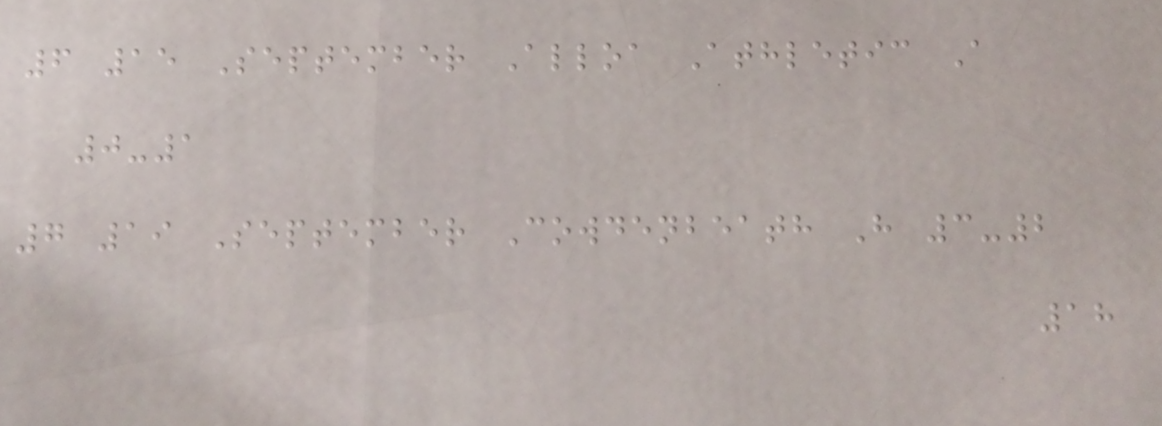6 15 September Alloa Athletic A
0-1
7 19 September Cowdenbeath H 3-2
18
